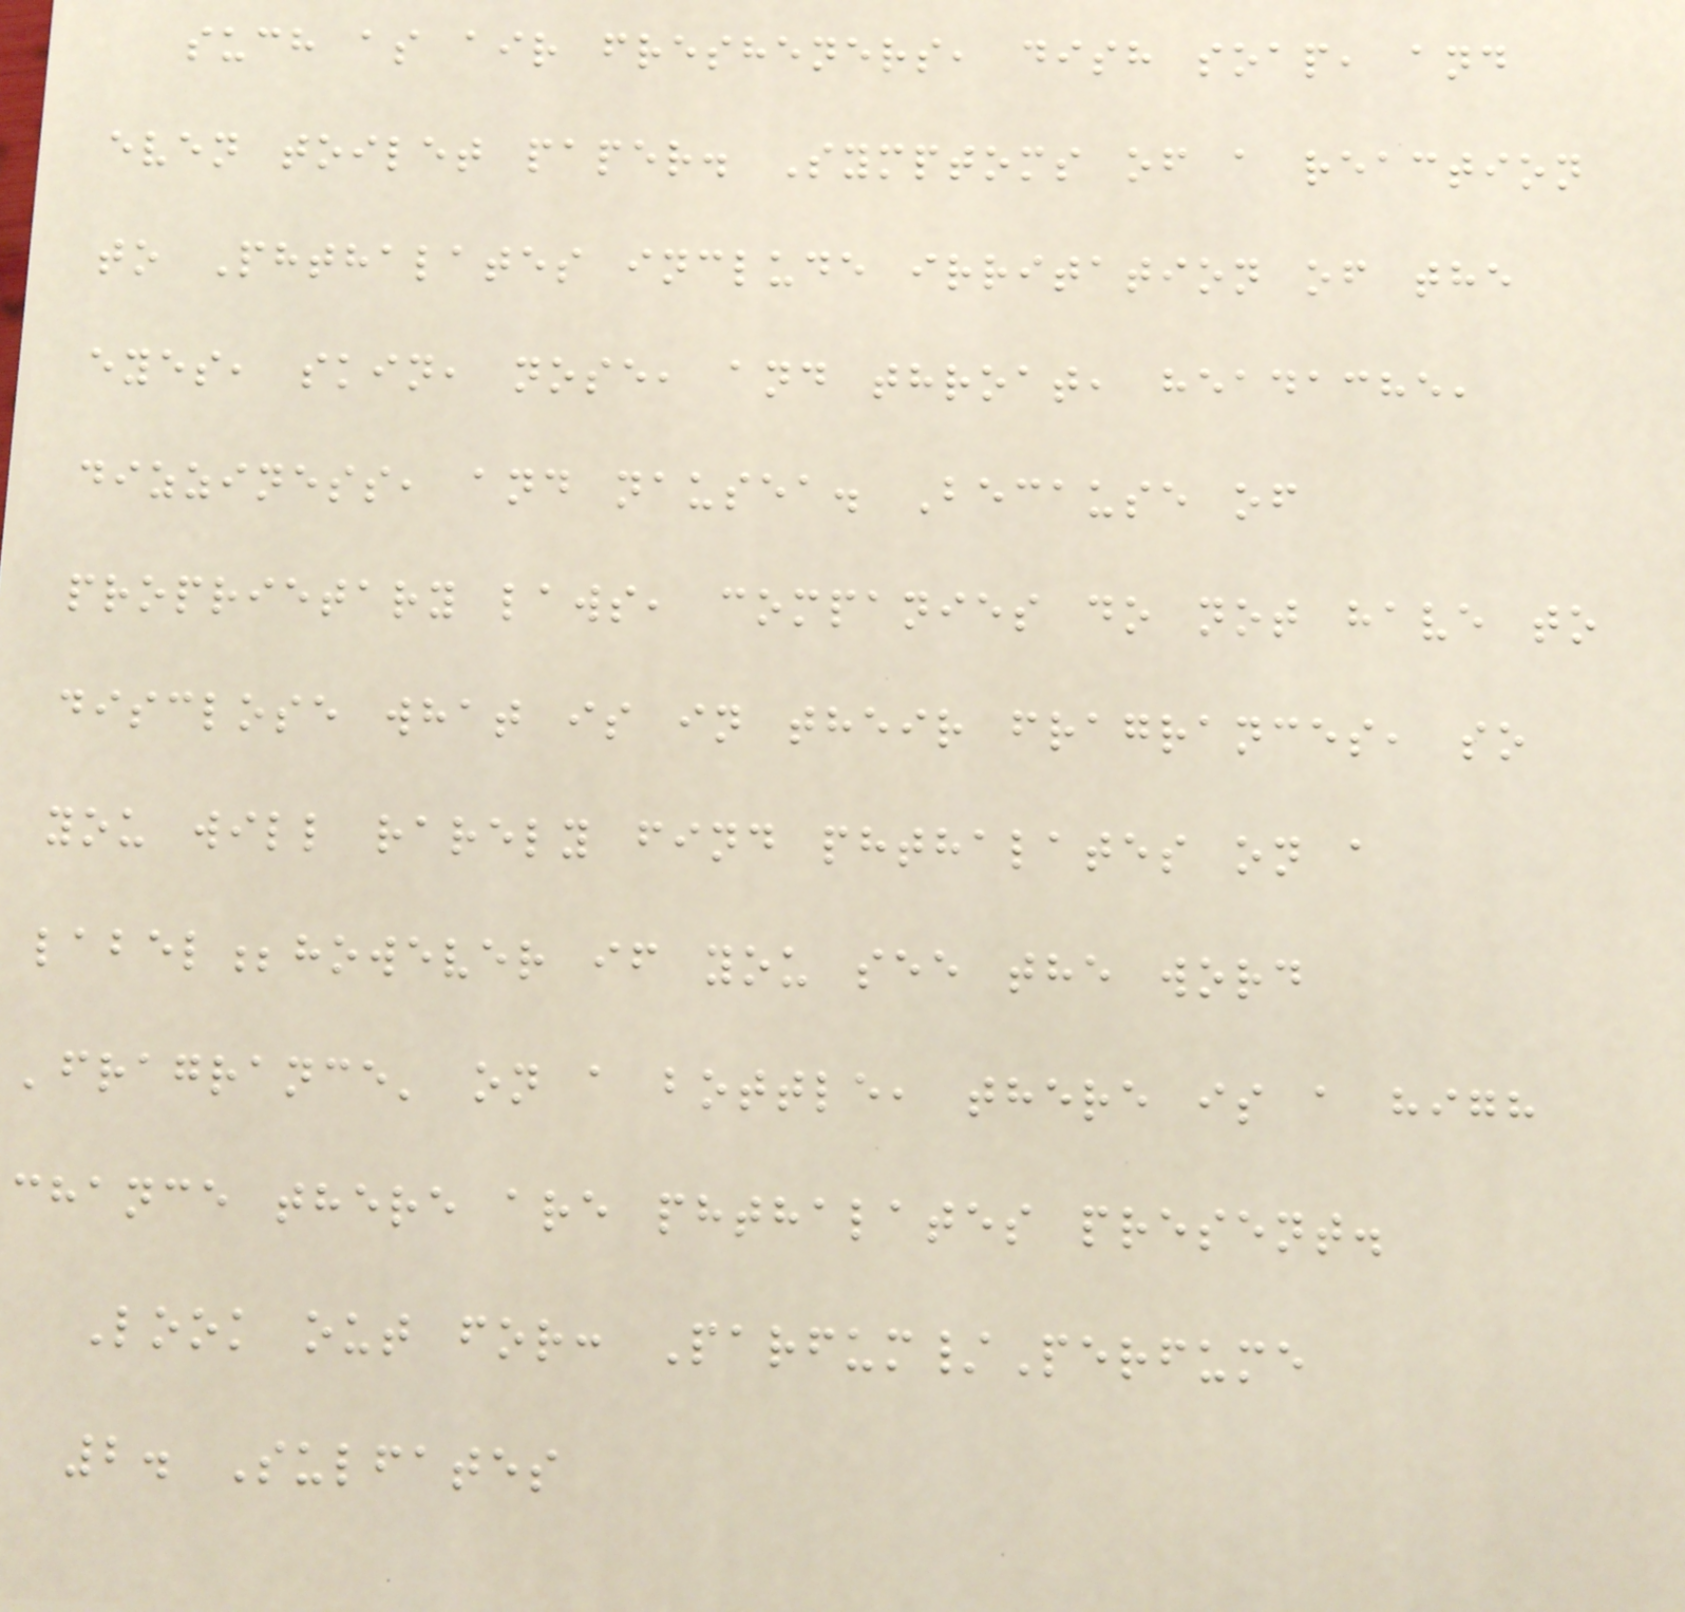such as air fresheners, dish soap, and
even toilet paper. Symptoms of a reaction
to Phthalates include irritation of the
eyes, skin, nose, and throat, headache,
dizziness, and nausea. Because of
proprietary laws, companies do not have to
disclose what is in their fragrances, so
you will rarely find phthalates on a
label;however if you see the word
'fragrance' on a bottle, there is a high
chance there are phthalates present.
Look out for: Parfum/Perfume
2. Sulfates
